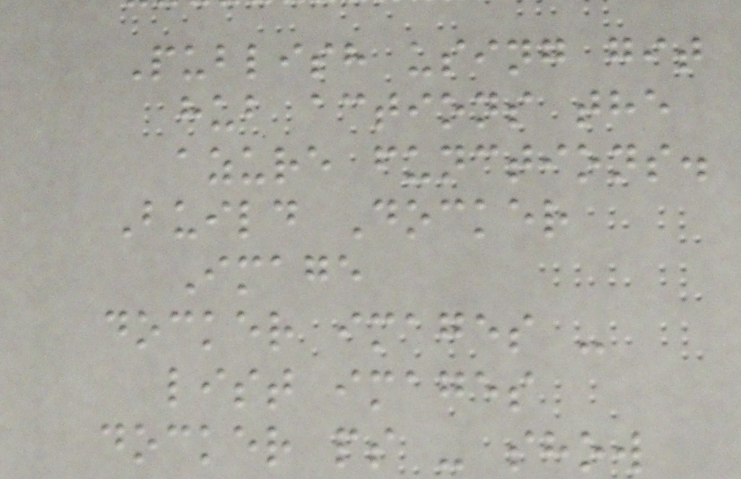Publish using git
hub actions the
azure functions.
Build Docker
Image
docker images -
list images
docker ps - show
